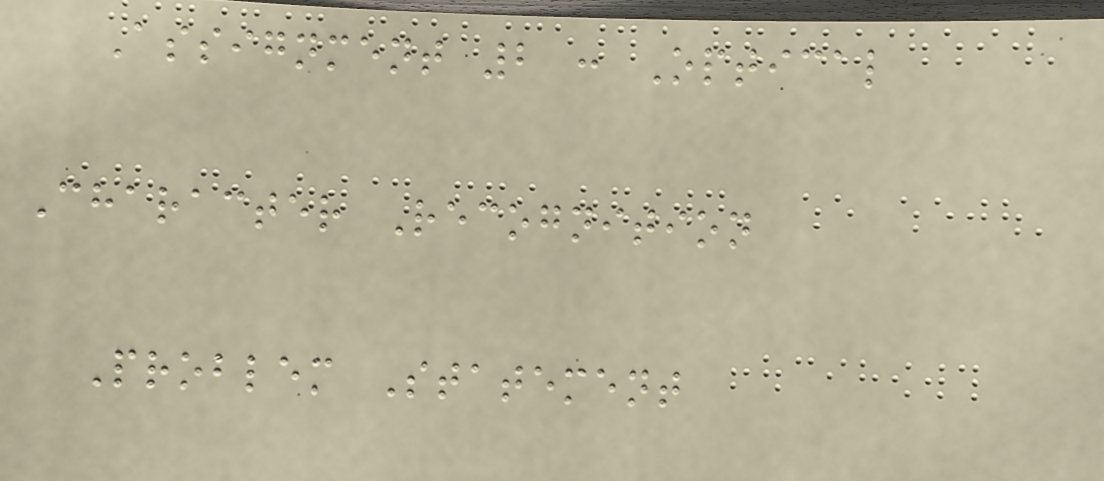Assignment 2 : Optical
Character Recognition
Problem Statement
